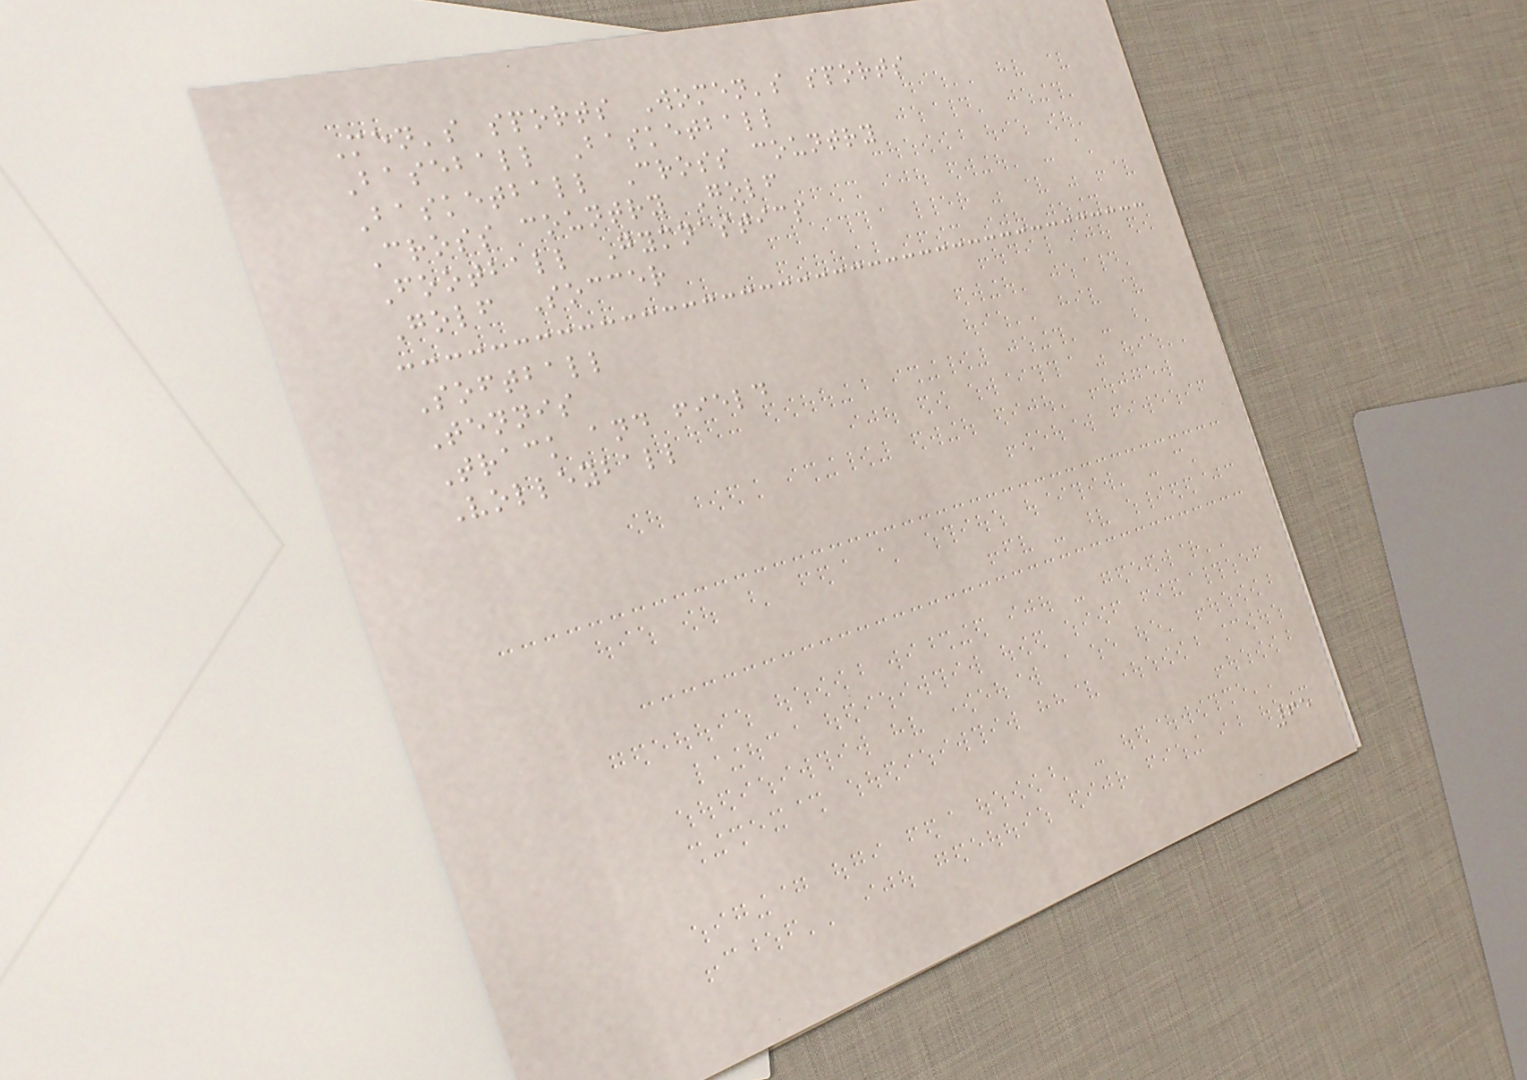Men's sports Women's sports
Baseball Basketball
Basketball Cross country
Cross country Golf
Football Gymnastics
Golf Soccer
Softball
Tennis
Track and field
Volleyball
65
